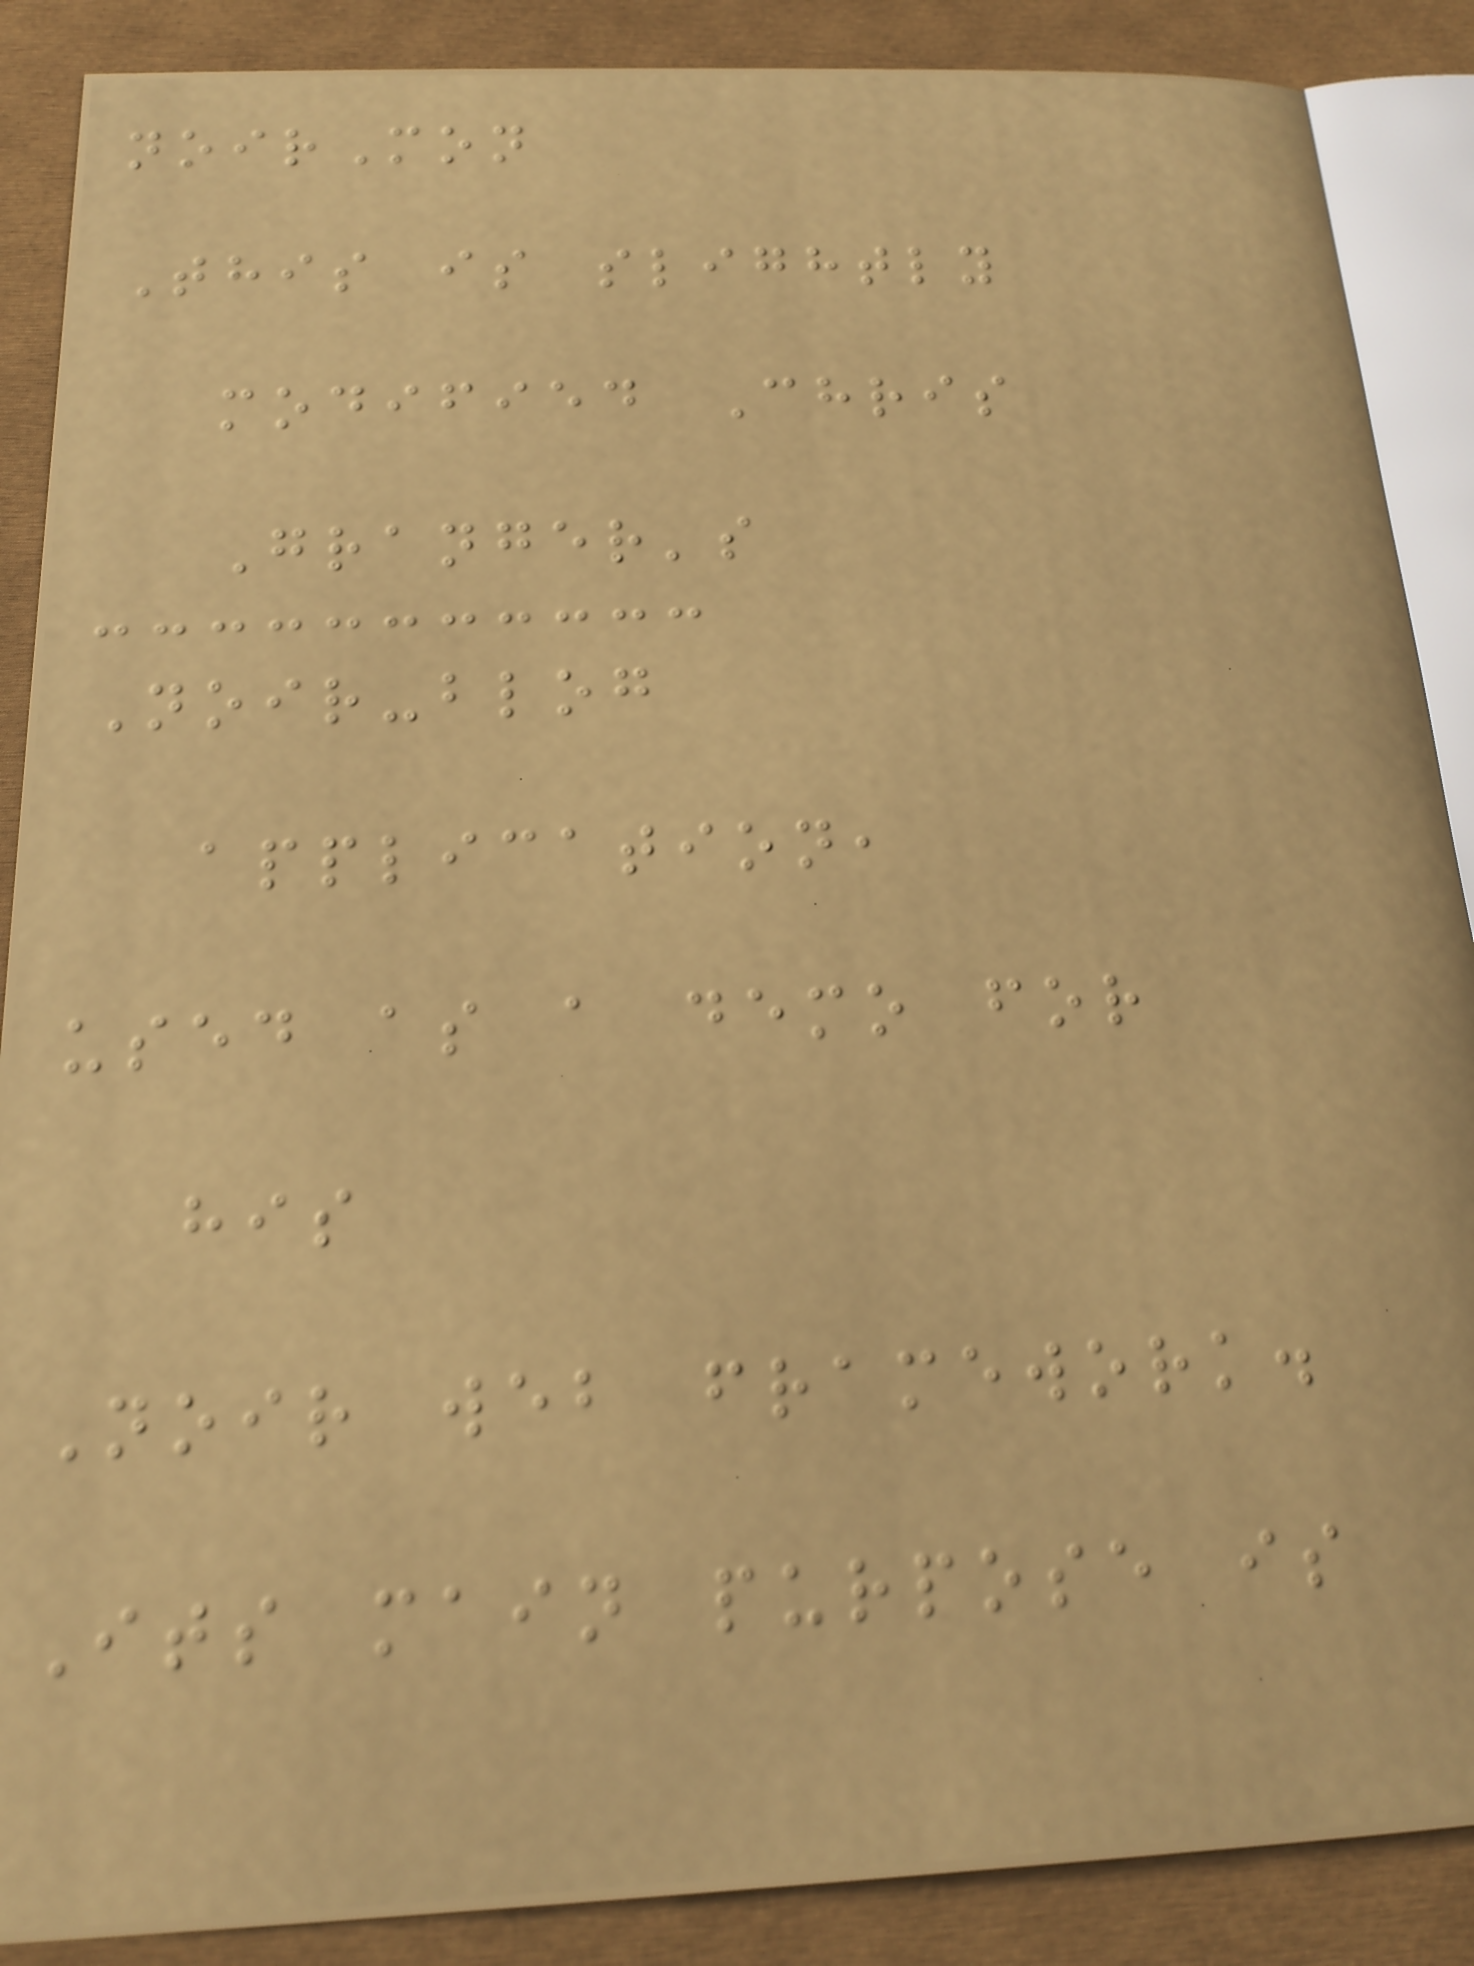noirMon
This is slightly
modified Chris
Granger's
Noir-blog
application,
used as a demo for
his
Noir web framework.
Its main purpose is
